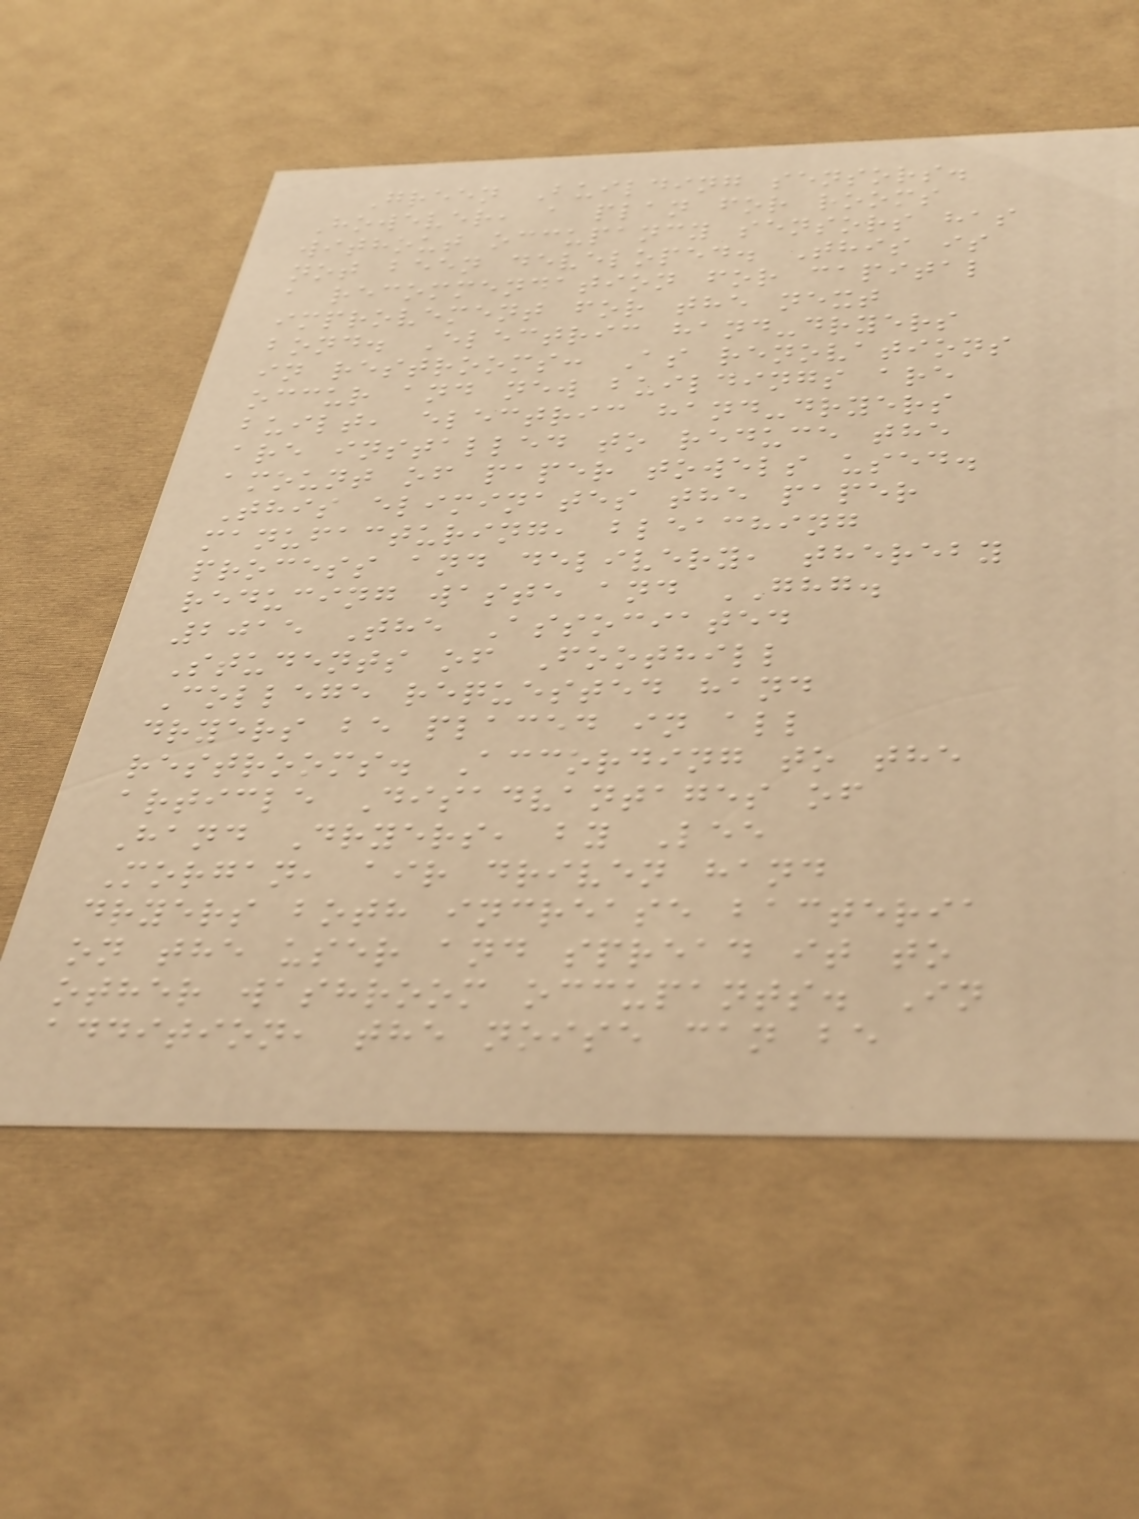Green Building sensors.
However, a plan for rooms
without occupancy sensors has
not been developed. This is
a recommendation for capital
improvement for the next
bond. Electric hand-dryers
in restrooms: As renovations
occur and new buildings are
built, electric hand-dryers
are installed to reduce the
amount of paper towels used.
This eliminates the paper
manufacturing, bleaching
process and delivery, thereby
reducing waste and GHG.
2015 The Associated
Students of Foothill
College requested hand
dryers be placed in all
restrooms. According to the
article Disadvantages of
Hand Dryers, by Lee
Morgan, air driven hand
dryers both increase bacteria
on the user and spread it to
other washroom occupants. In
addition, the noise can be
